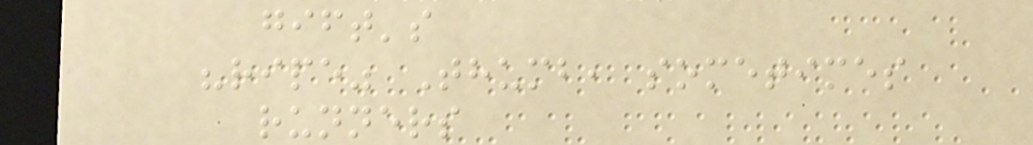gift's
"ripe" Thumb, sometimes
runners
